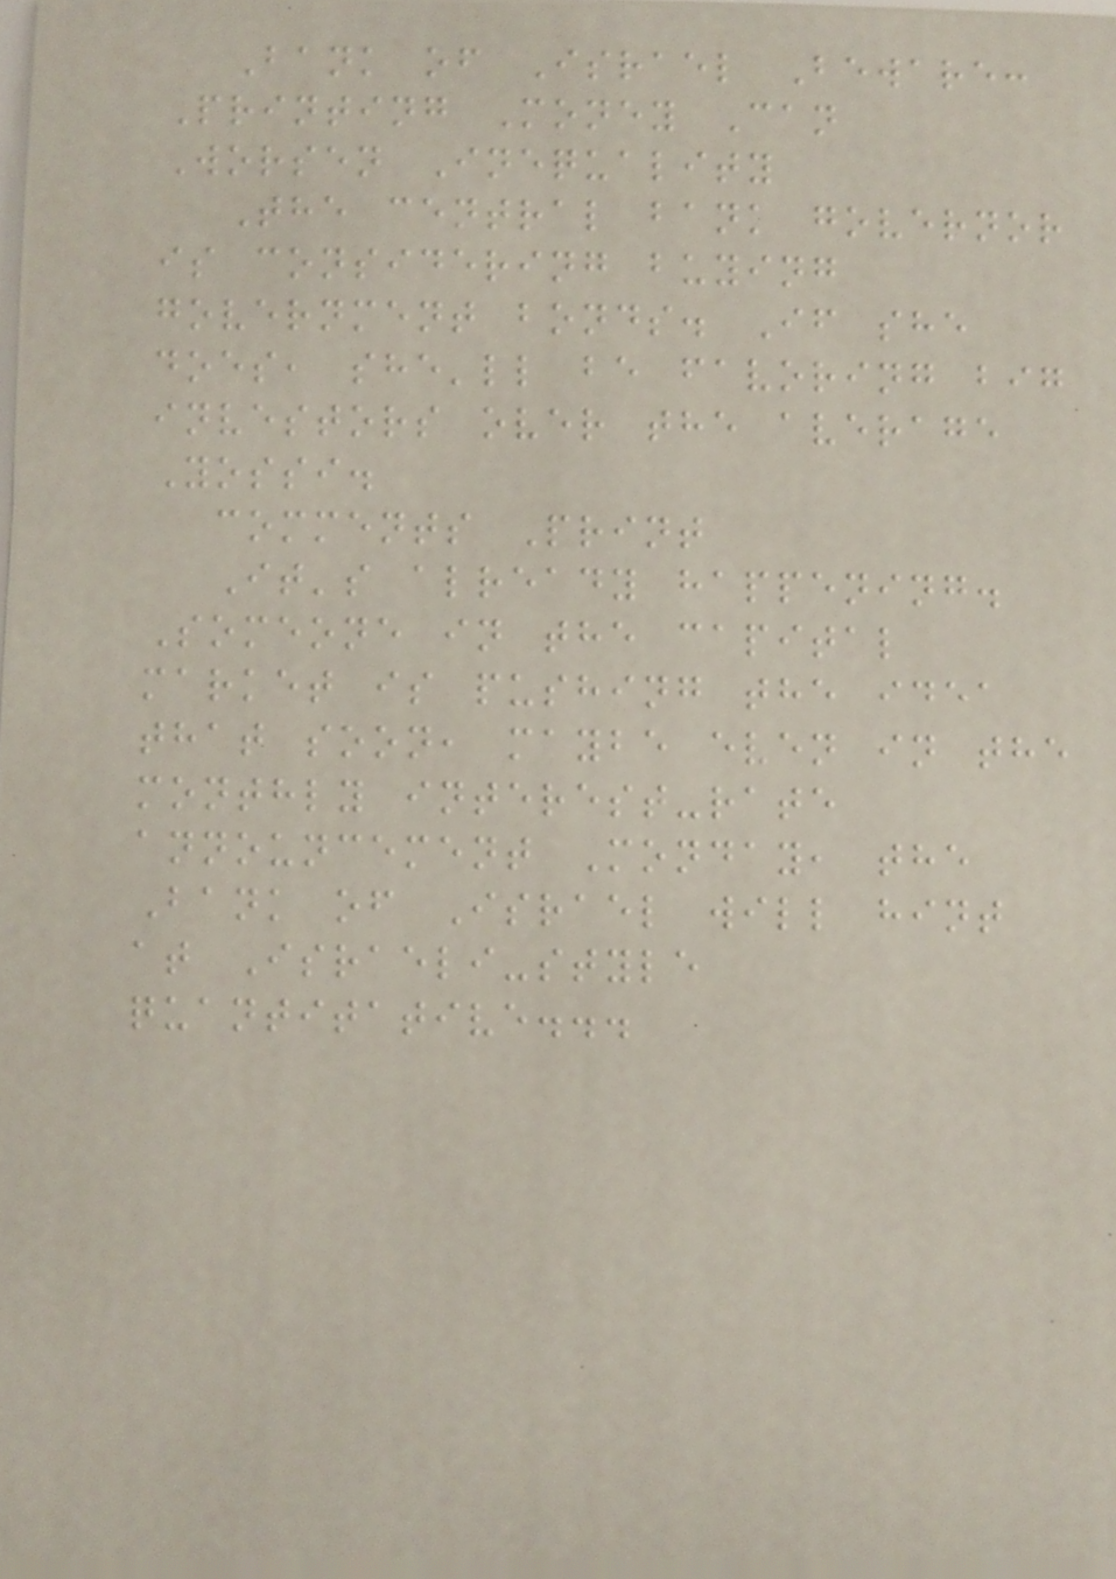Bank of Israel Beware:
Printing Money Can
Worsen Inequality
The central bank governor
is considering buying
government bonds. If she
does, she'll be favoring big
investors over the average
Yossi.
comments Print
It's already happening.
Someone in the capital
market is pushing the idea
that soon, maybe even in the
monthly interest-rate
announcement Monday, the
Bank of Israel will hint
at Israeli-style
quantitative...
